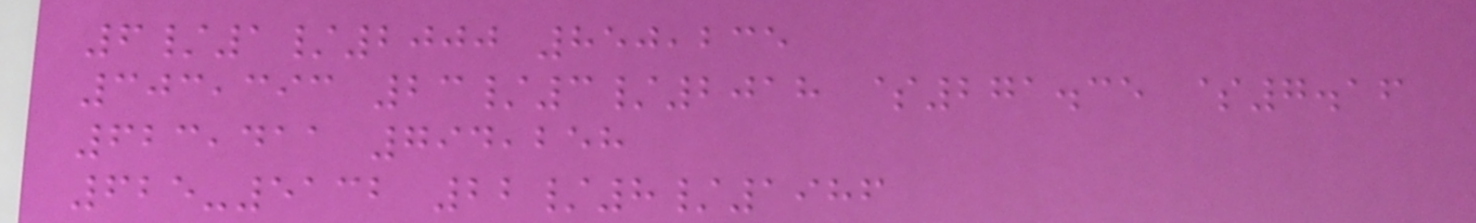6/1/2000 850,235
303,393 23/3/2018 $271.35 $7.16
623,411 794,258
625-5132 22/8/1986
